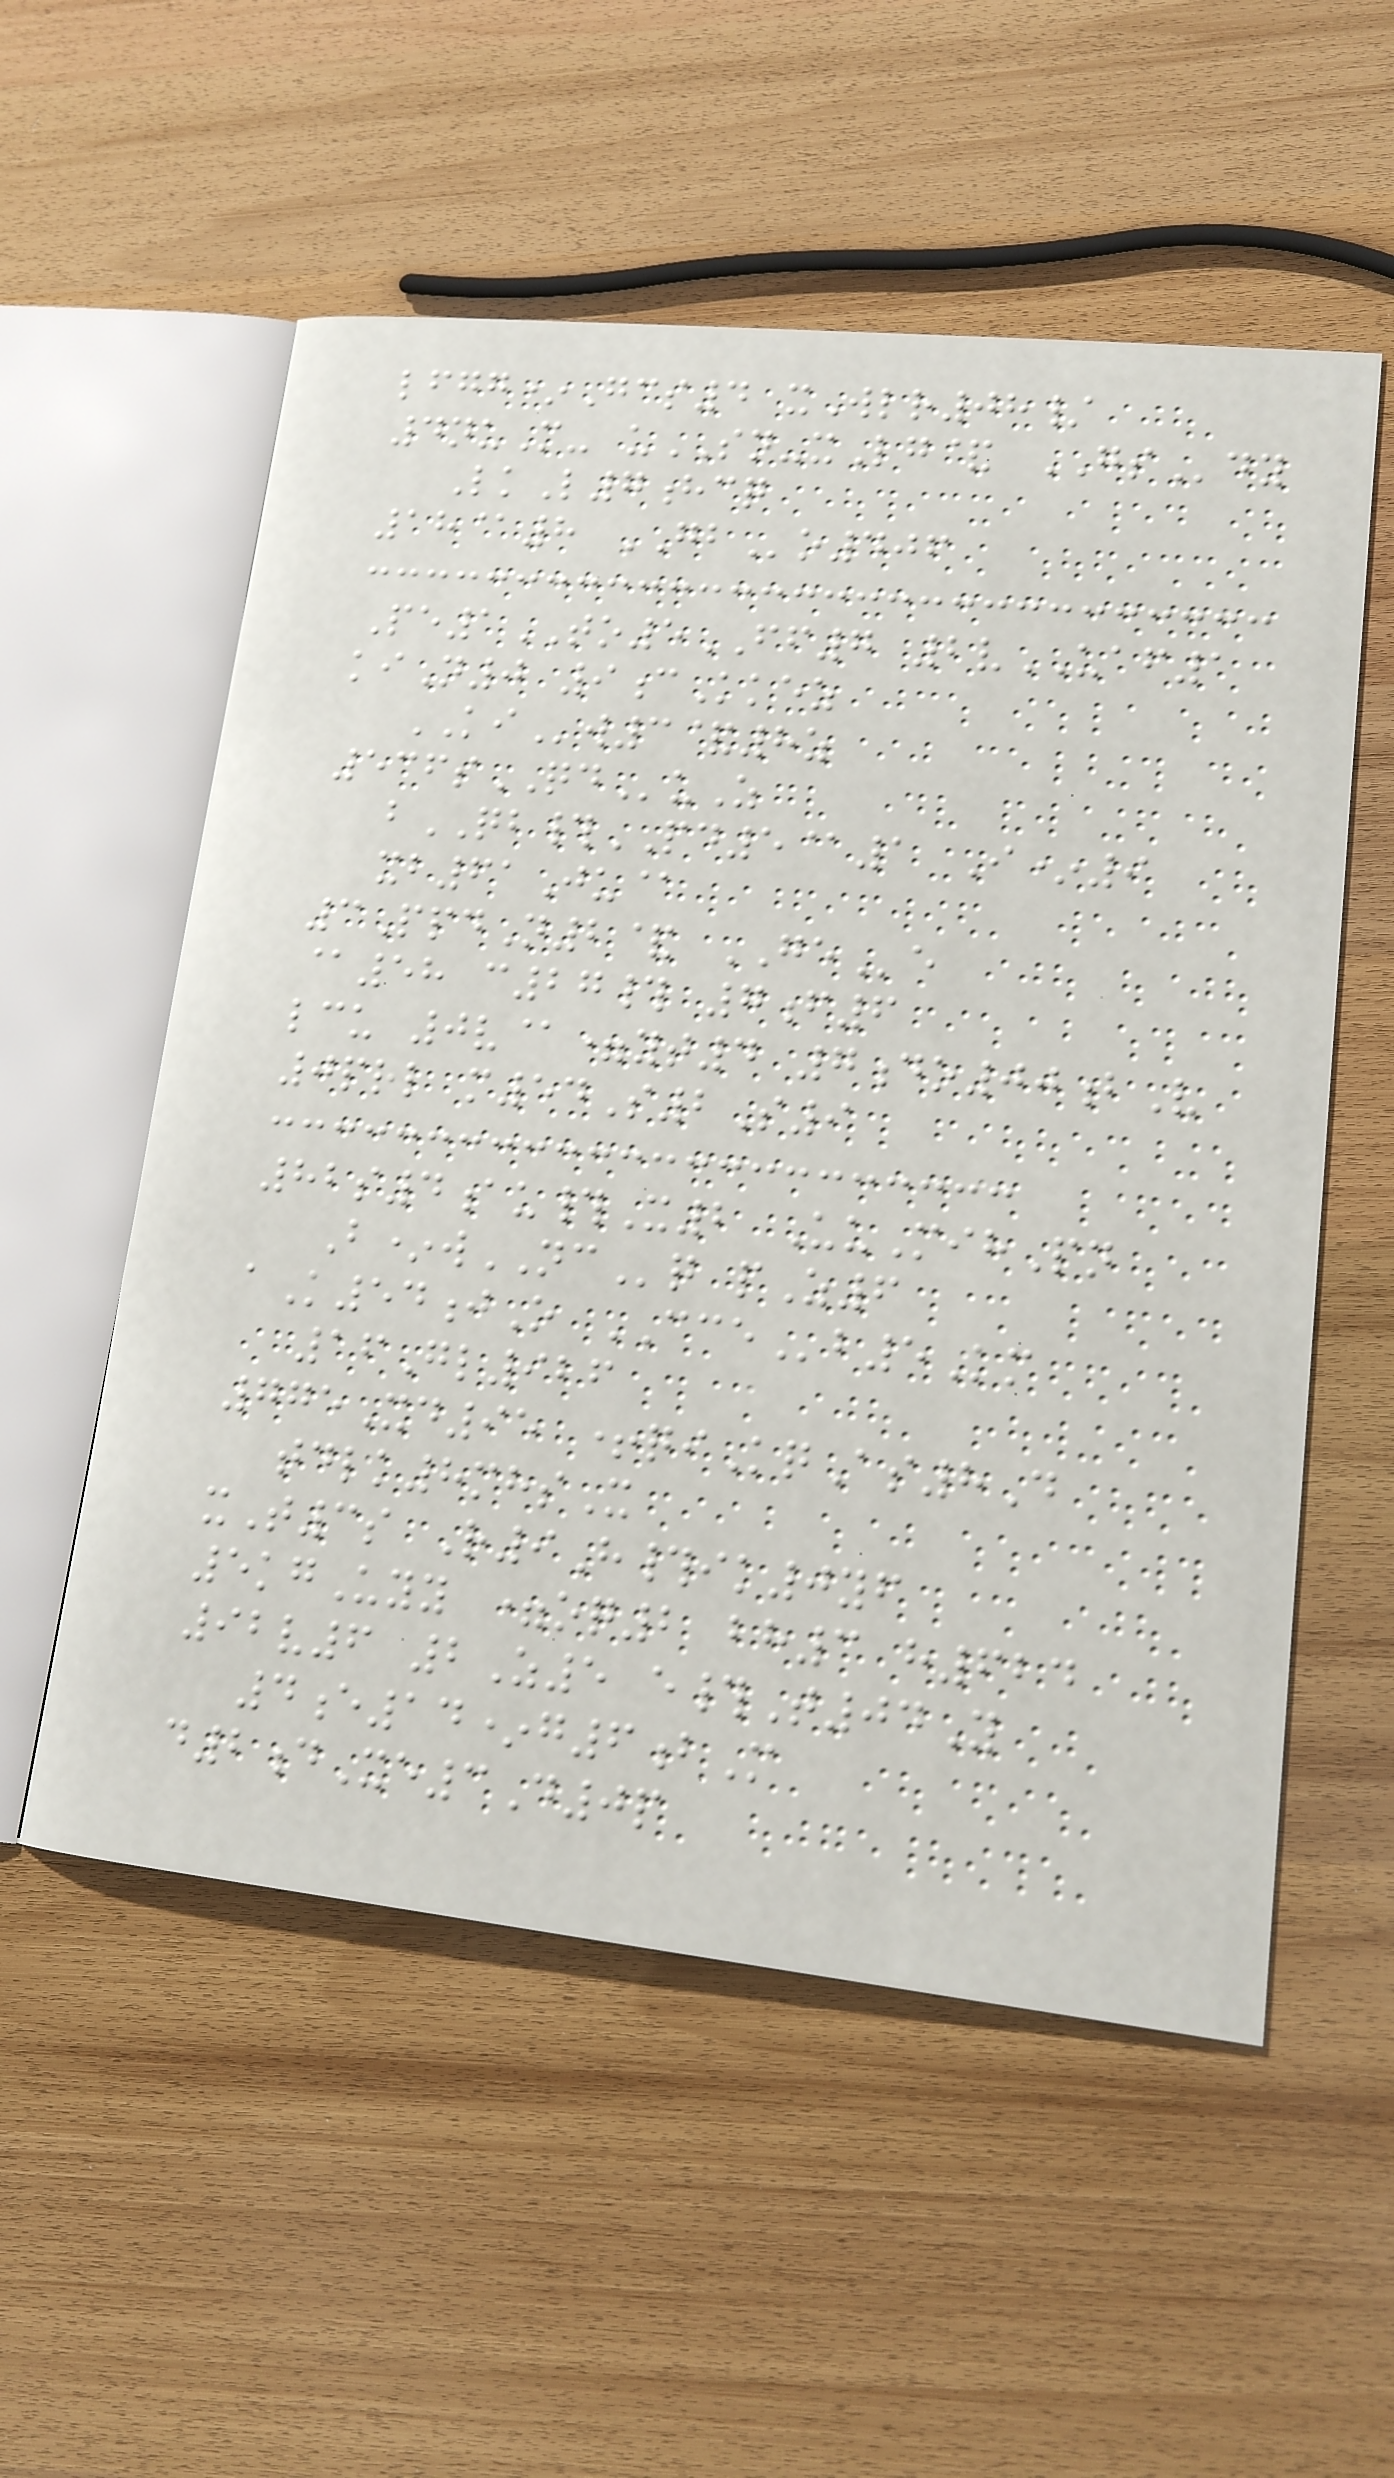lfgg*Gcs4 xWlr08/
4nuM- uSN-xLg& GSdy
LkL7hcq
18@8 GBo406
Pe1TO5FF7 2vUAF1
kiN0 9cKkez
KIw3&8z
536sQDuZ
bQB#PD5@1 I*9
xb61Ju@
3PpdN2& GEe
@58 c27# 7f6
lcu 0v@=yt4 7do00bV
0prl m54S2S9
82s4au#X2 UuMihPn
B*wNCq pZ6
aK54jO CCEb5Km
16Gl926
775Xd95 +qiKqAs8D
tdlk8mhsX
xT3s R9H#ik0yf
5kgUyy =oq2 bh3 h624
92v6 2Z5 e#T04Y
4e14*g6bM
d2dXe3D0p
